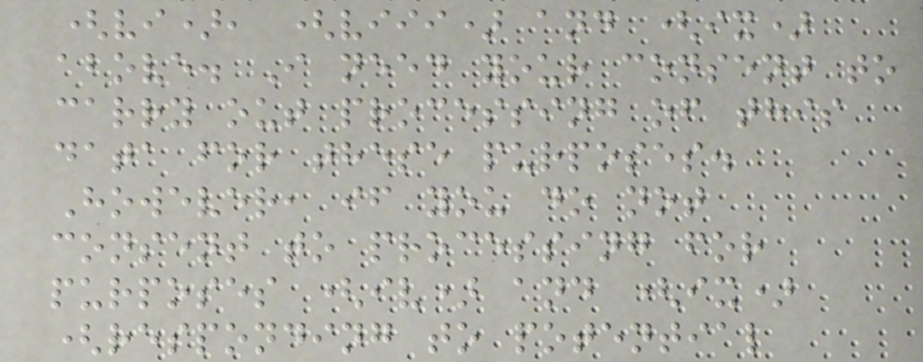(vi), (viii) and (ix)
above. I need your consent to
carry out processing of this
data for these purposes.
However, if you do not
consent to processing for
purposes (iv) and (ix)
(responding to potential
